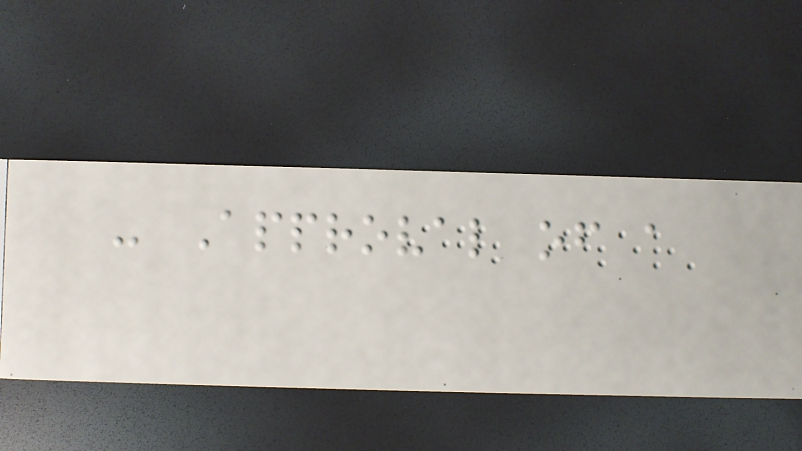- Approval of a
